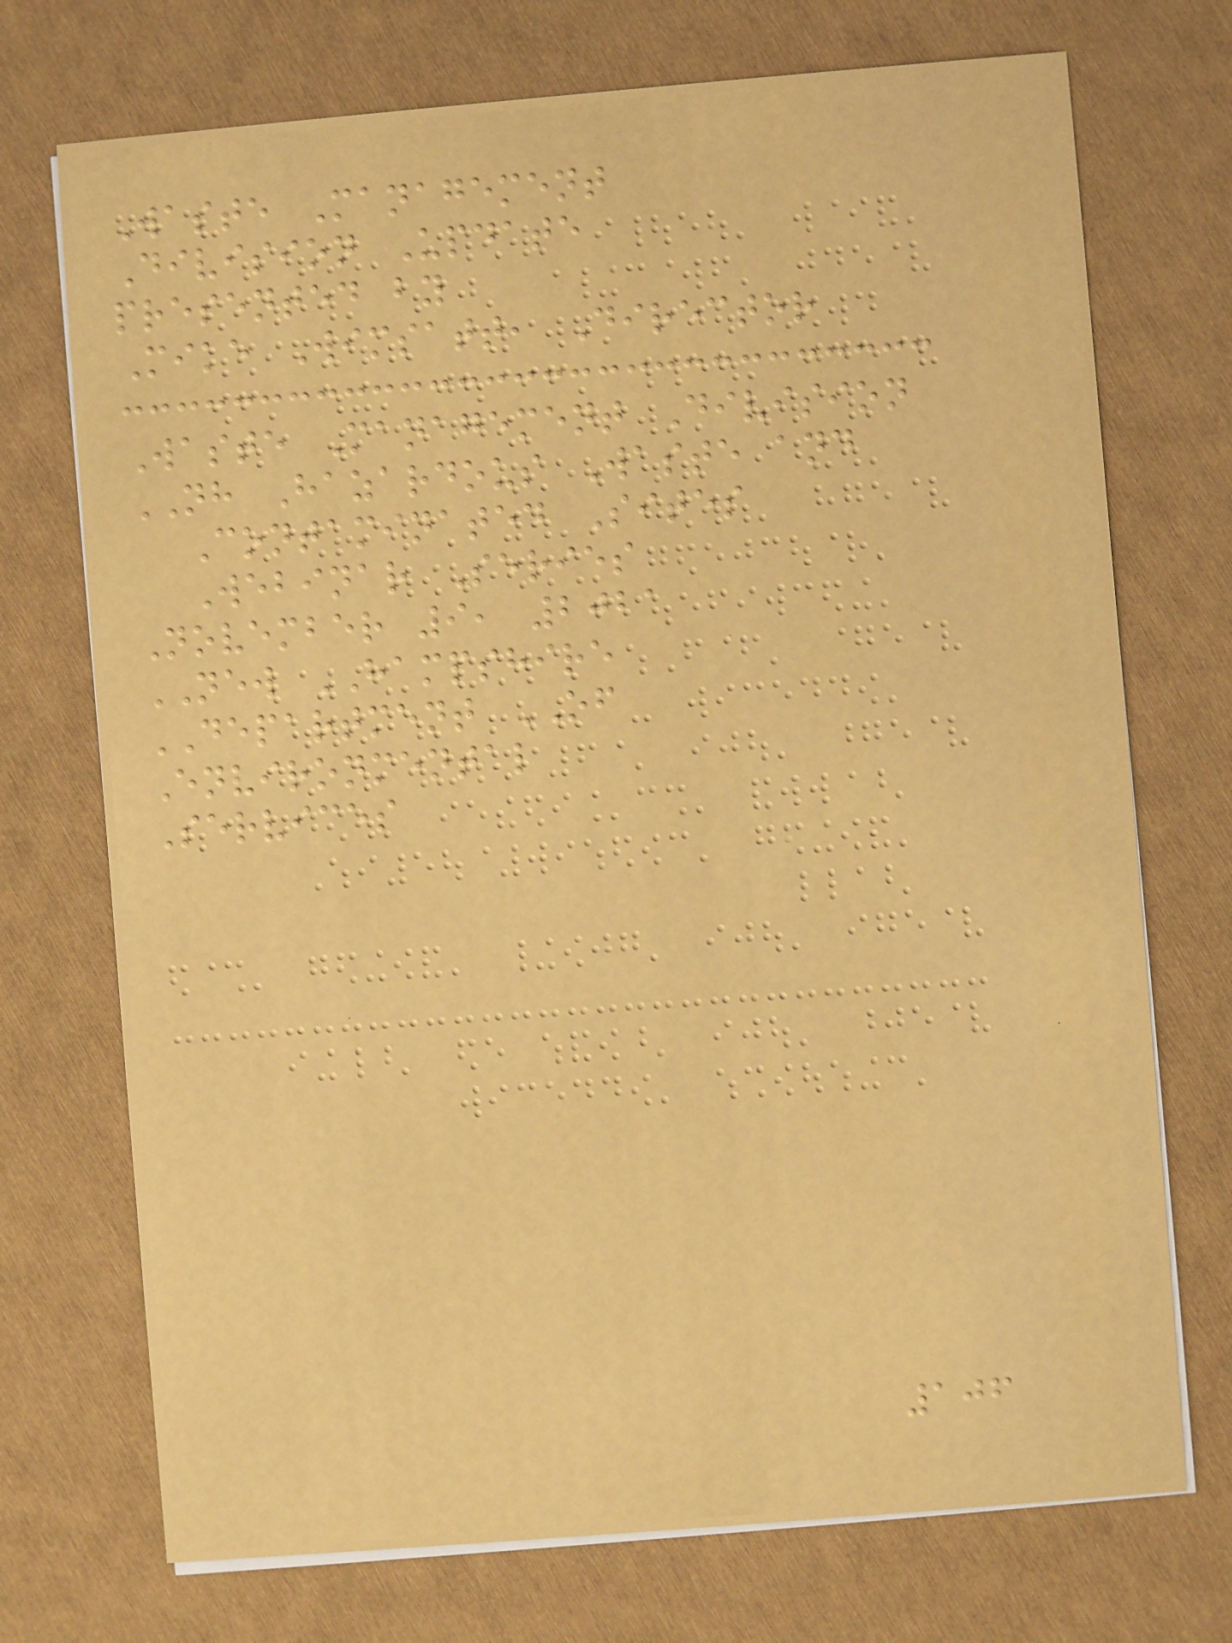Waste Management
Division Update
presented by
Mike Wimsatt, Director
Waste Management Division
NH Hazardous Waste and
Contaminated Sites
Webinar Series
November 9, 2021
NEW HAMPSHIRE
DEPARTMENT OF
Environmental
Services
106
